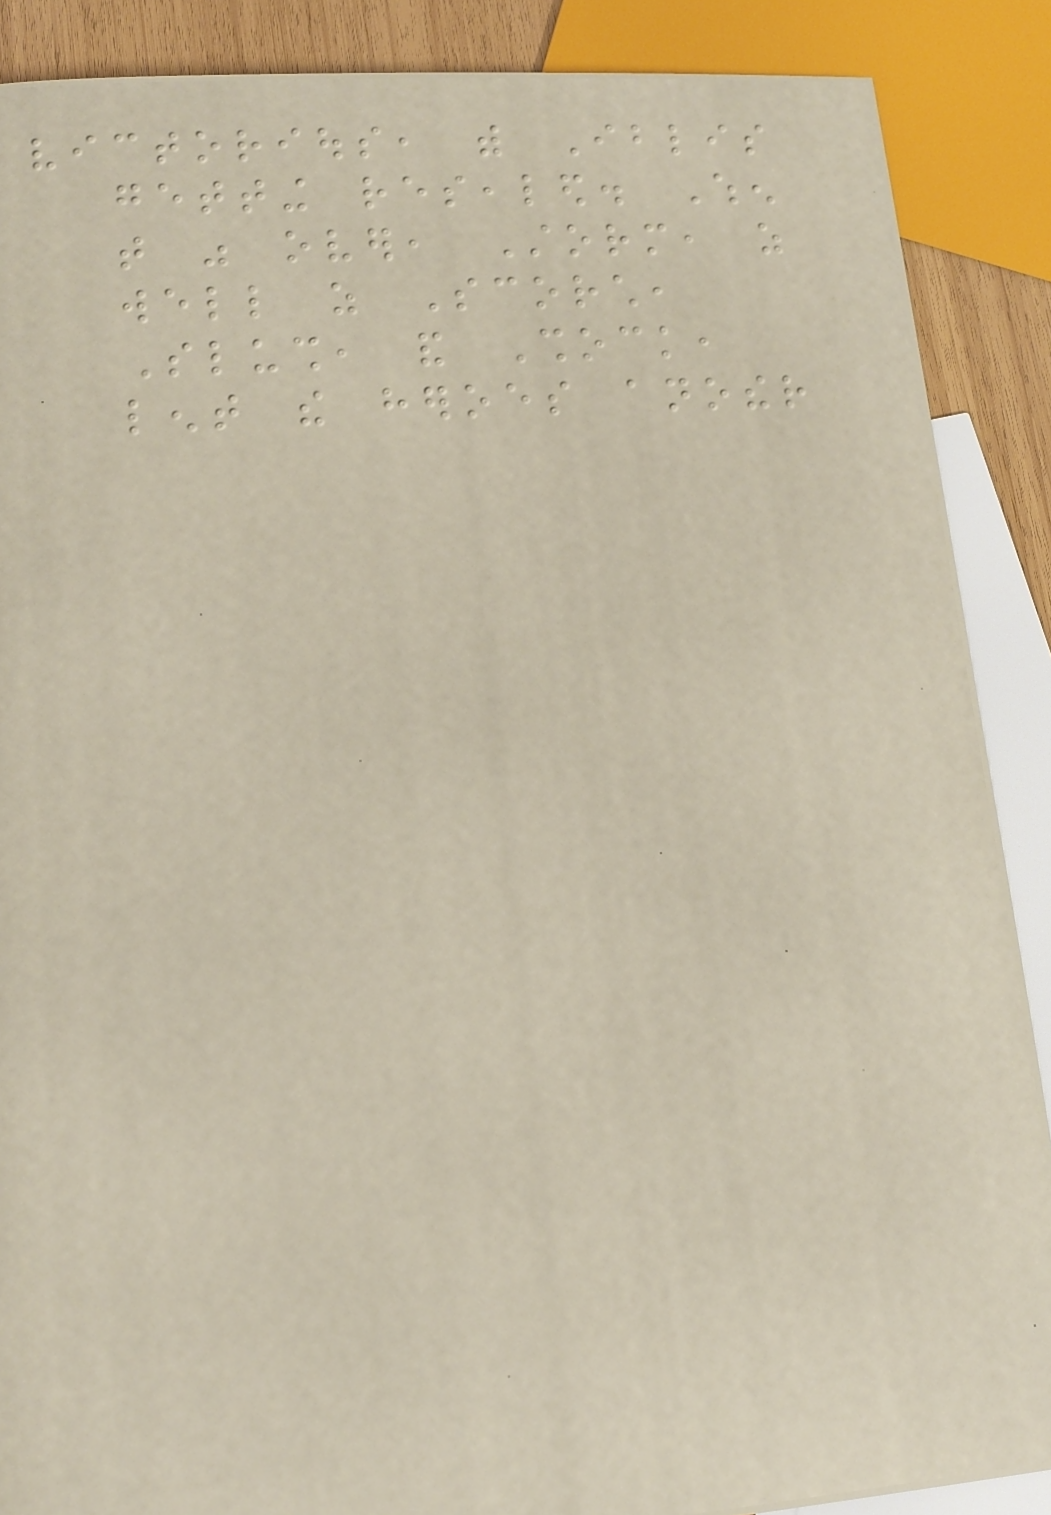victorious, with Iblis
getting resealed. When
that was over, Storm, as
well as Scorch,
Slush, and Shock,
lent the heroes another
